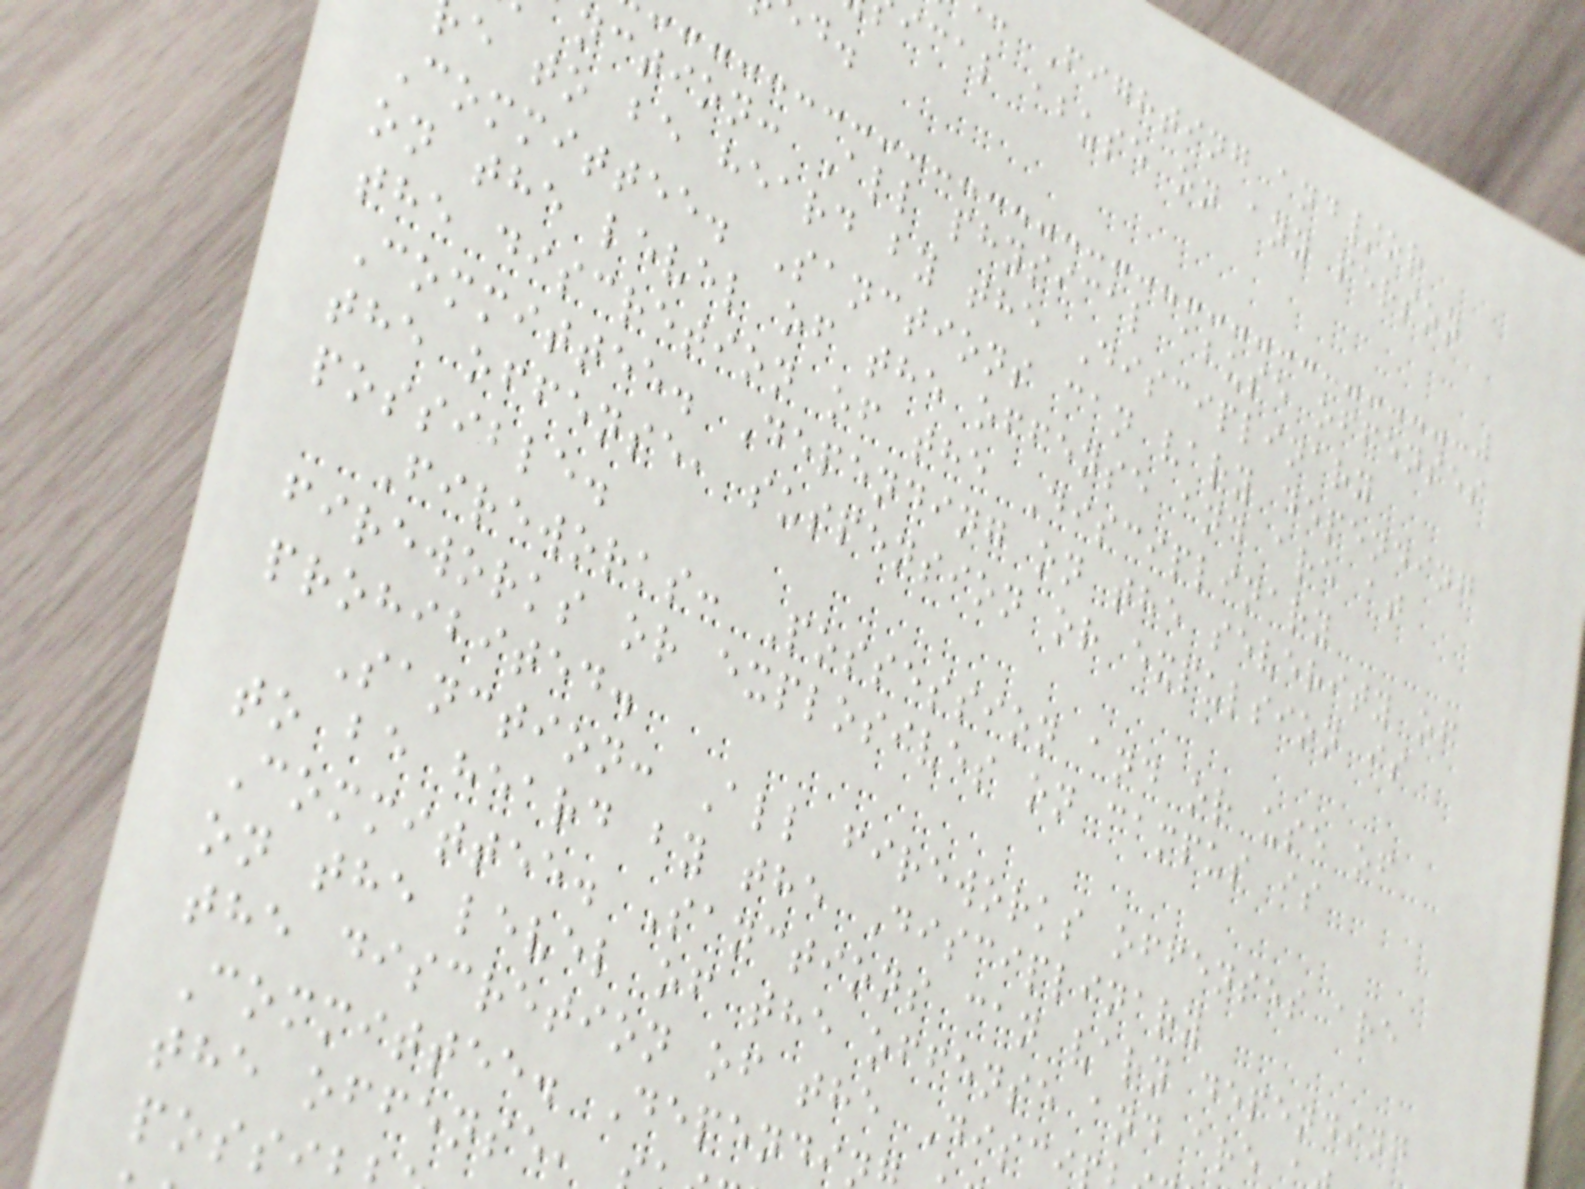: Fighting and/or
ical abuse on any person
nction: All physical abuse offenses
e to be heard by the Disciplinary
Committee. Sanctions can vary depending
on the level of the offense and are at
the discretion of the Disciplinary
Committee. Depending on the severity of
the offense, suspension or expulsion is
possible.
Fireworks: Possession and or use of
fireworks or explosives on campus is
prohibited.
Sanction: All fireworks offenses are
to be heard by the Disciplinary
Committee. Sanctions can vary depending
on the level of the offense and are
the discretion of the Disci
Committee. Dependi
the offense,
